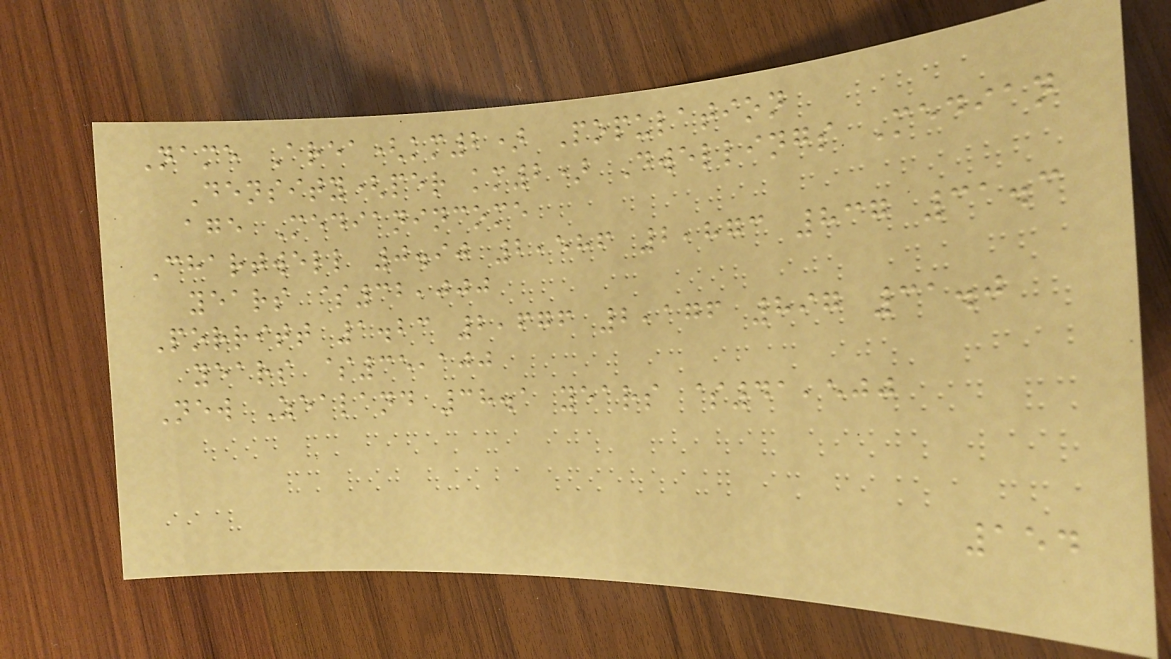Name Area(km2) Population
Density(per km2) Dwellings Median
age Medianincome
Chartwell 0.90 2,586 2,873 837 31.3
years $32,000
Porritt 1.23 2,676 2,176 897 31.0
years $35,100
New Zealand 38.1 years $41,500
154
